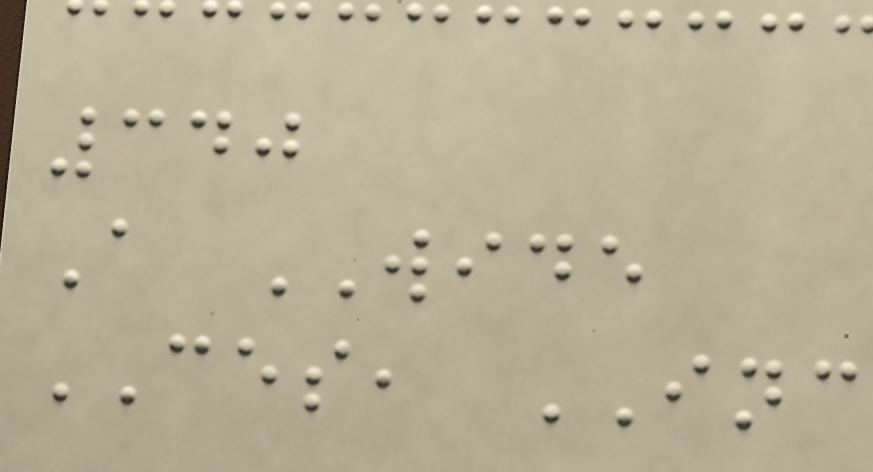340
A WIDE
CES, INC
